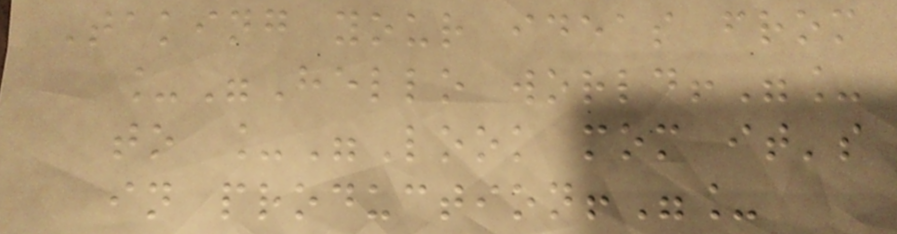Taking your ideas from
_"Hello world!"_
to _"Look mom it's
in production!"_
